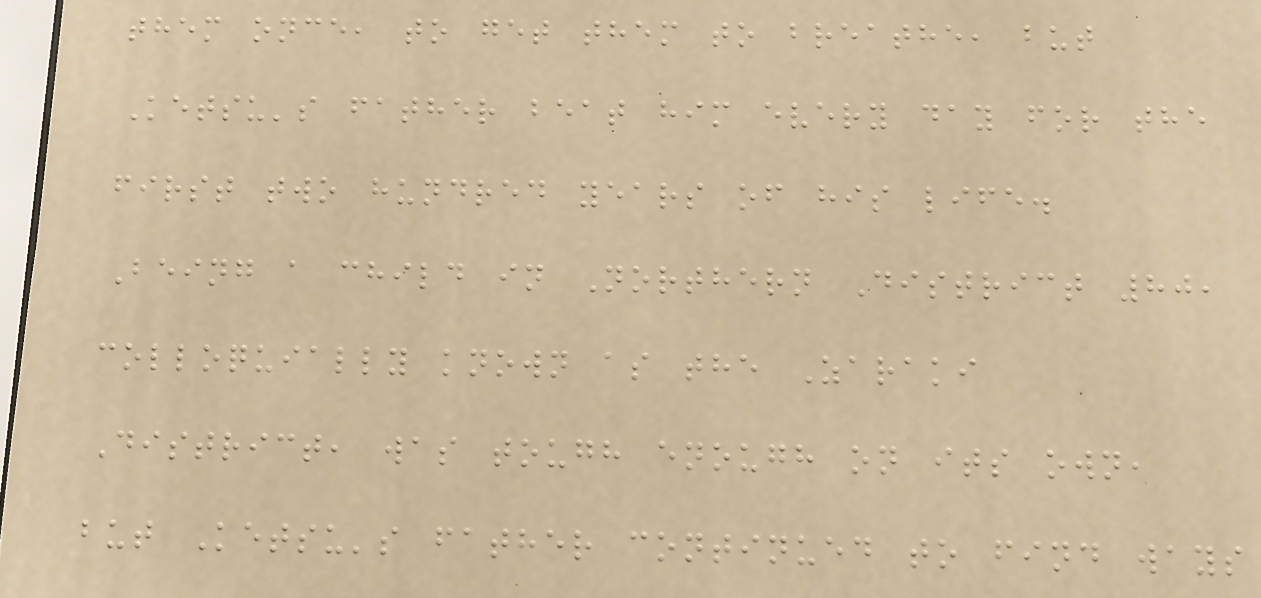them once, to get them to breathe, but
Ketsu's father beat him every day for the
first two hundred years of his life.
Being a child in Northern District 80,
colloquially known as the Zaraki
District, was tough enough on its own,
but Ketsu's father continued to find ways
